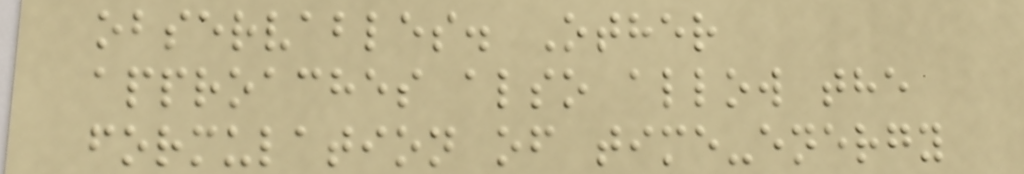observables. Other
approaches also allow the
formulation of time-energy
